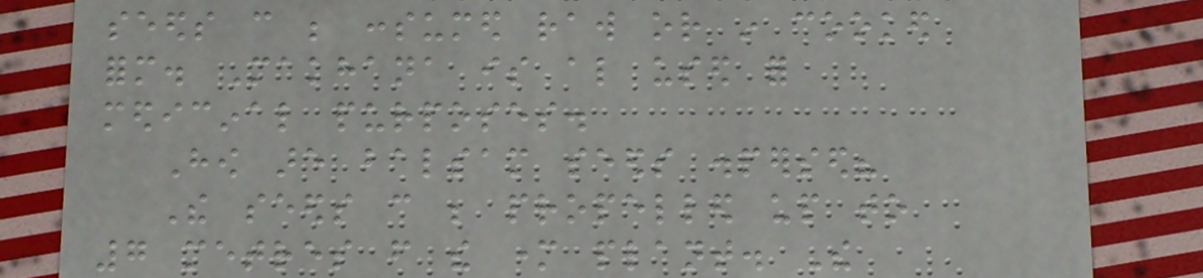seeds can be consumed raw or in cooked
form. Makhana is also used for
medicinal purposes.
How are balsam seeds dispersed?
The seeds can be propelled up to
7 metres from the mother plant. The
